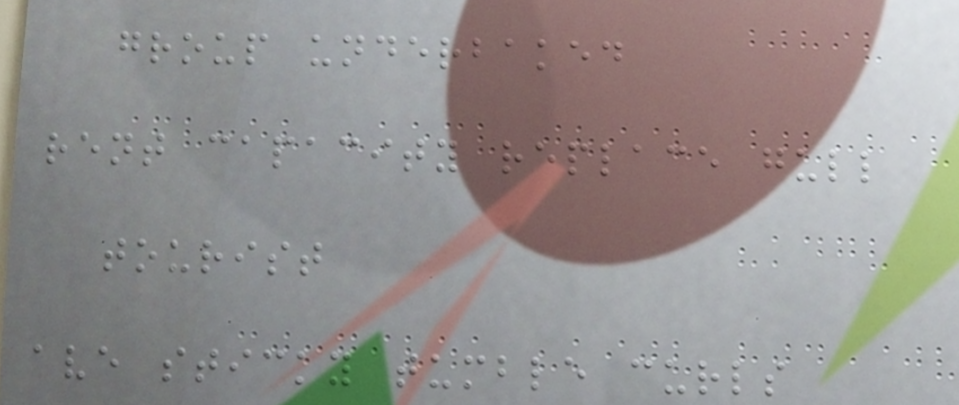group underbaked
rent capacity replace gull
tourist
ave sticky tumble curls
